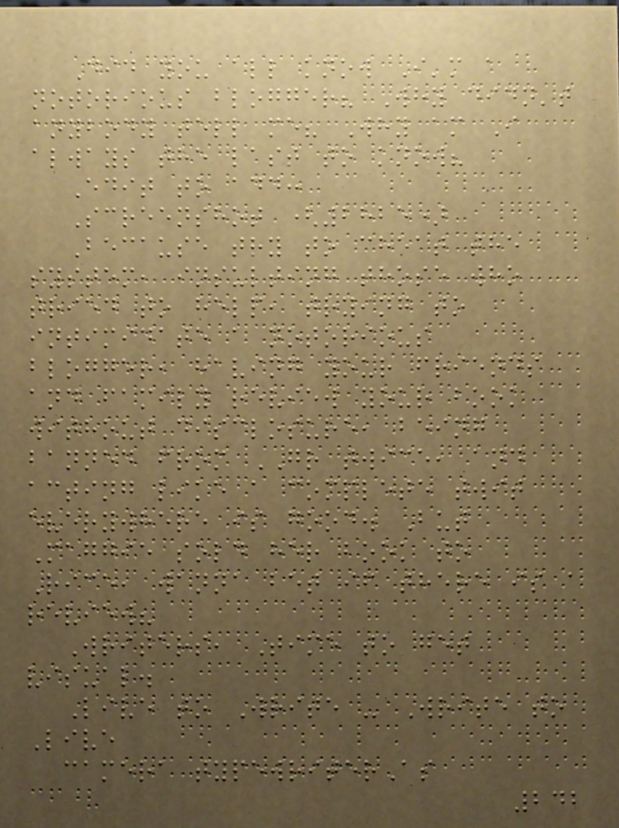Did you all know I'm a
notorious blogger? Why didn't
anybody tell me? Why am I
always the last to know?
Edit to add:
Screenshot (2825)
Because try to cheat the
system, insulting those who
tried to help, trying to
intimidate a notorious
blogger, having your friends
and family review your book
without disclosure, being
banned from GR twice, and
acting like a complete twit
everywhere is good. But
Maggie sold her book to
Rice, wanna bet if there is a
review?
Writers, Time to get
visual.
Live to Write - Write to
Live
camera typewriterAs
242
